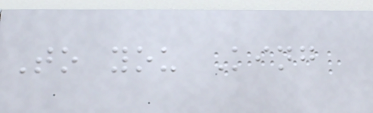To you King
